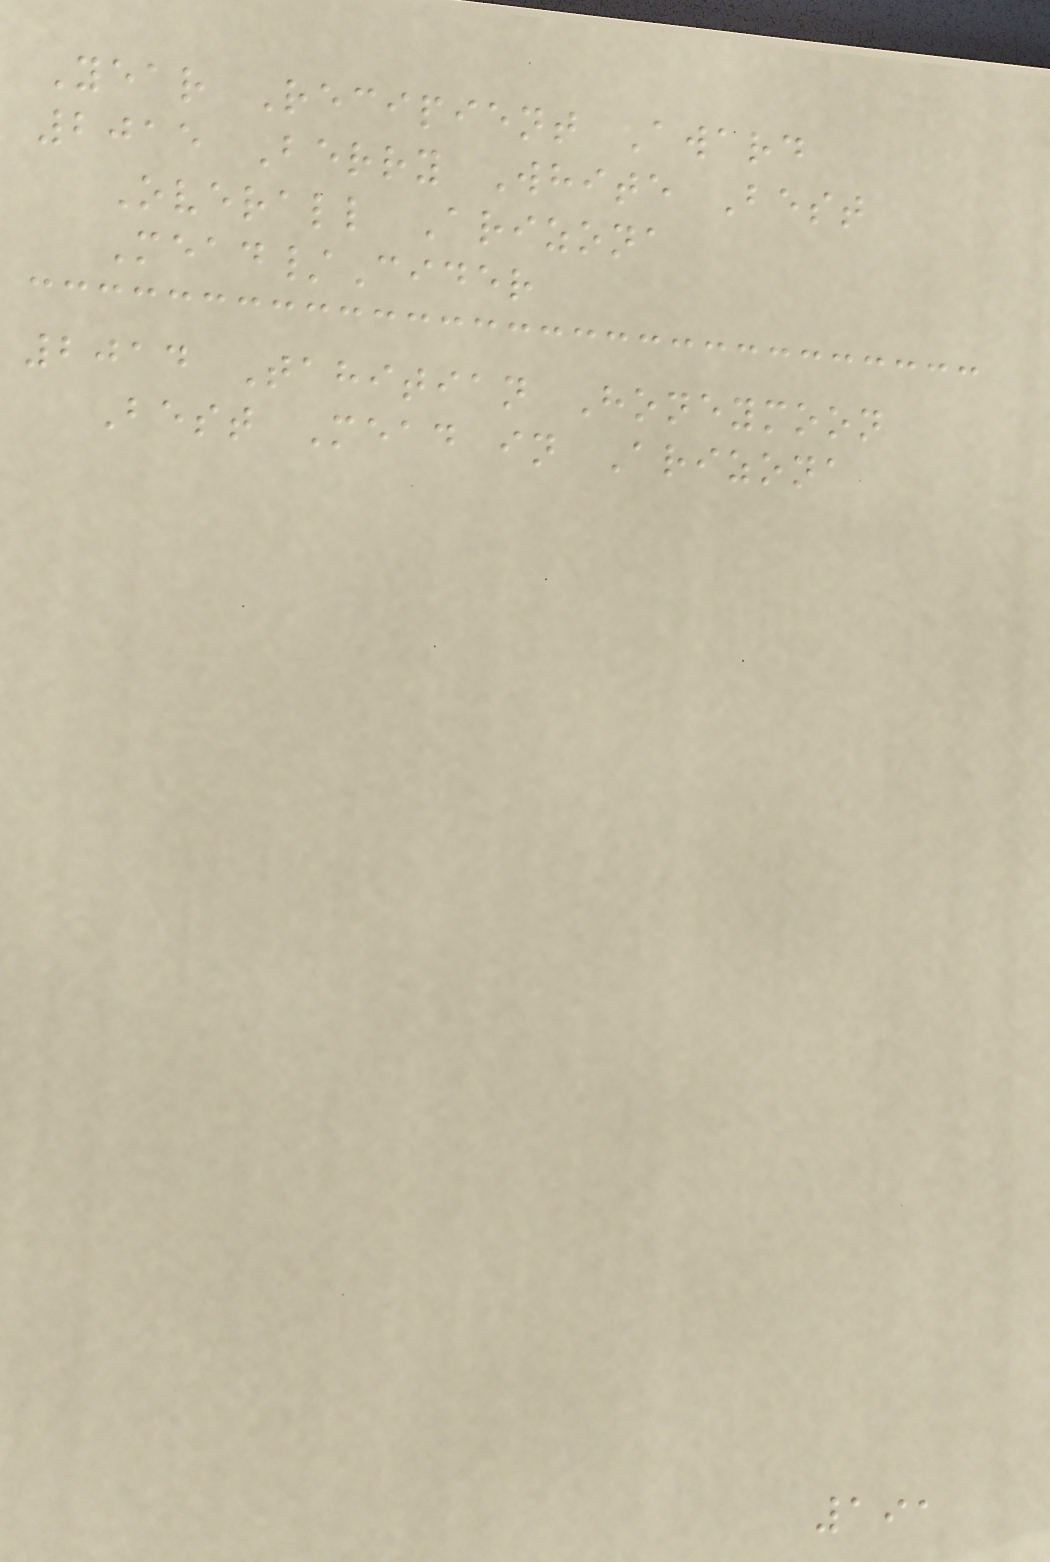Year Recipient Award
2015 Berry White Best
Overall Arizona
Mead/Cider
2014 Tahitian Honeymoon
Best Mead in Arizona
191
